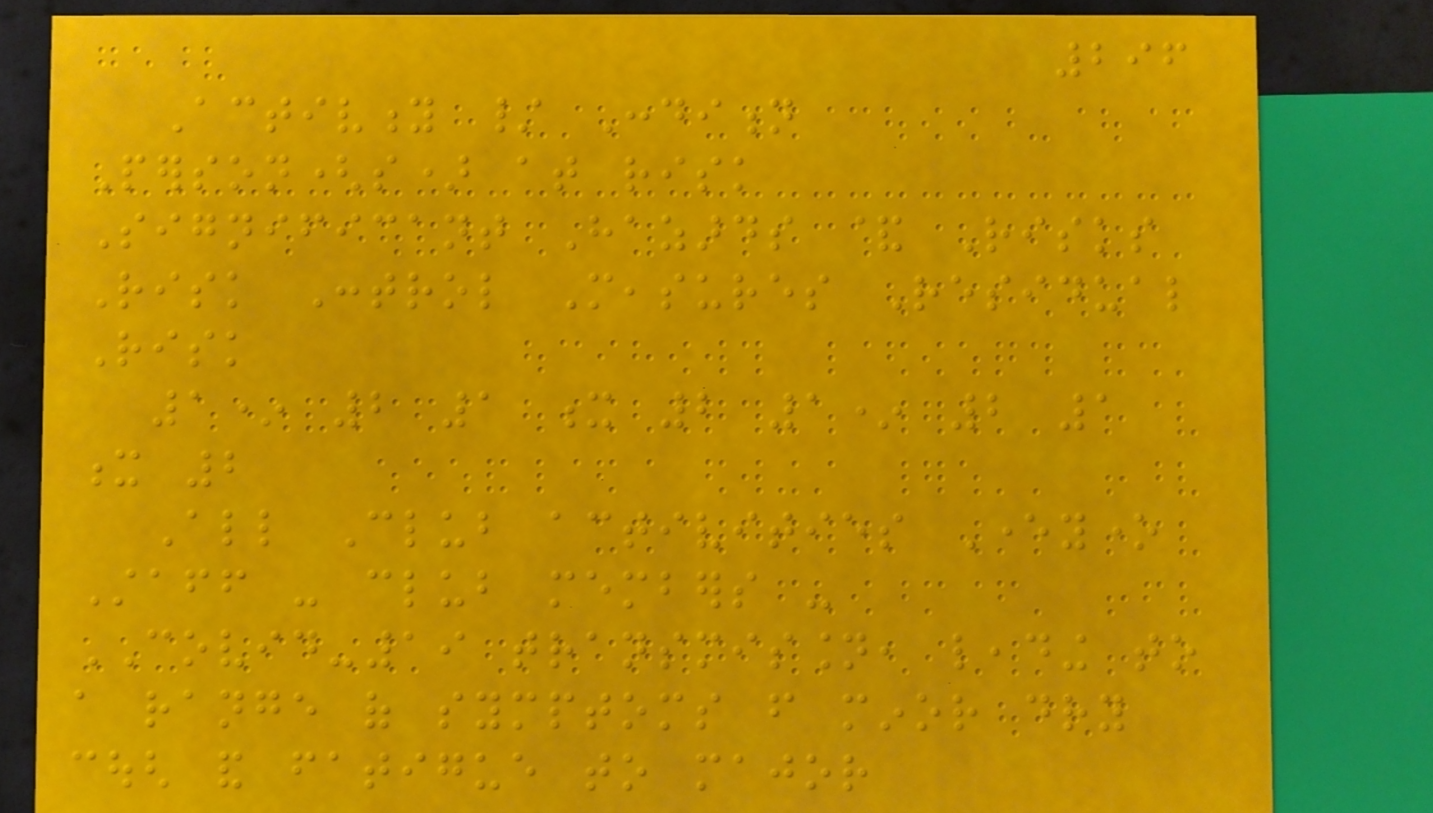296
Activity / Condition
Person(s) at risk
Significant Hazards & Risks
Risk Control Measures Residual
Risk
1* 2 1 x 2 1* 2 1
x 2
All Club activities Everyone
Staff - club members -
COVID-19 transmission, leading to
a range of symptoms from minor dry
cough and fatigue to major
